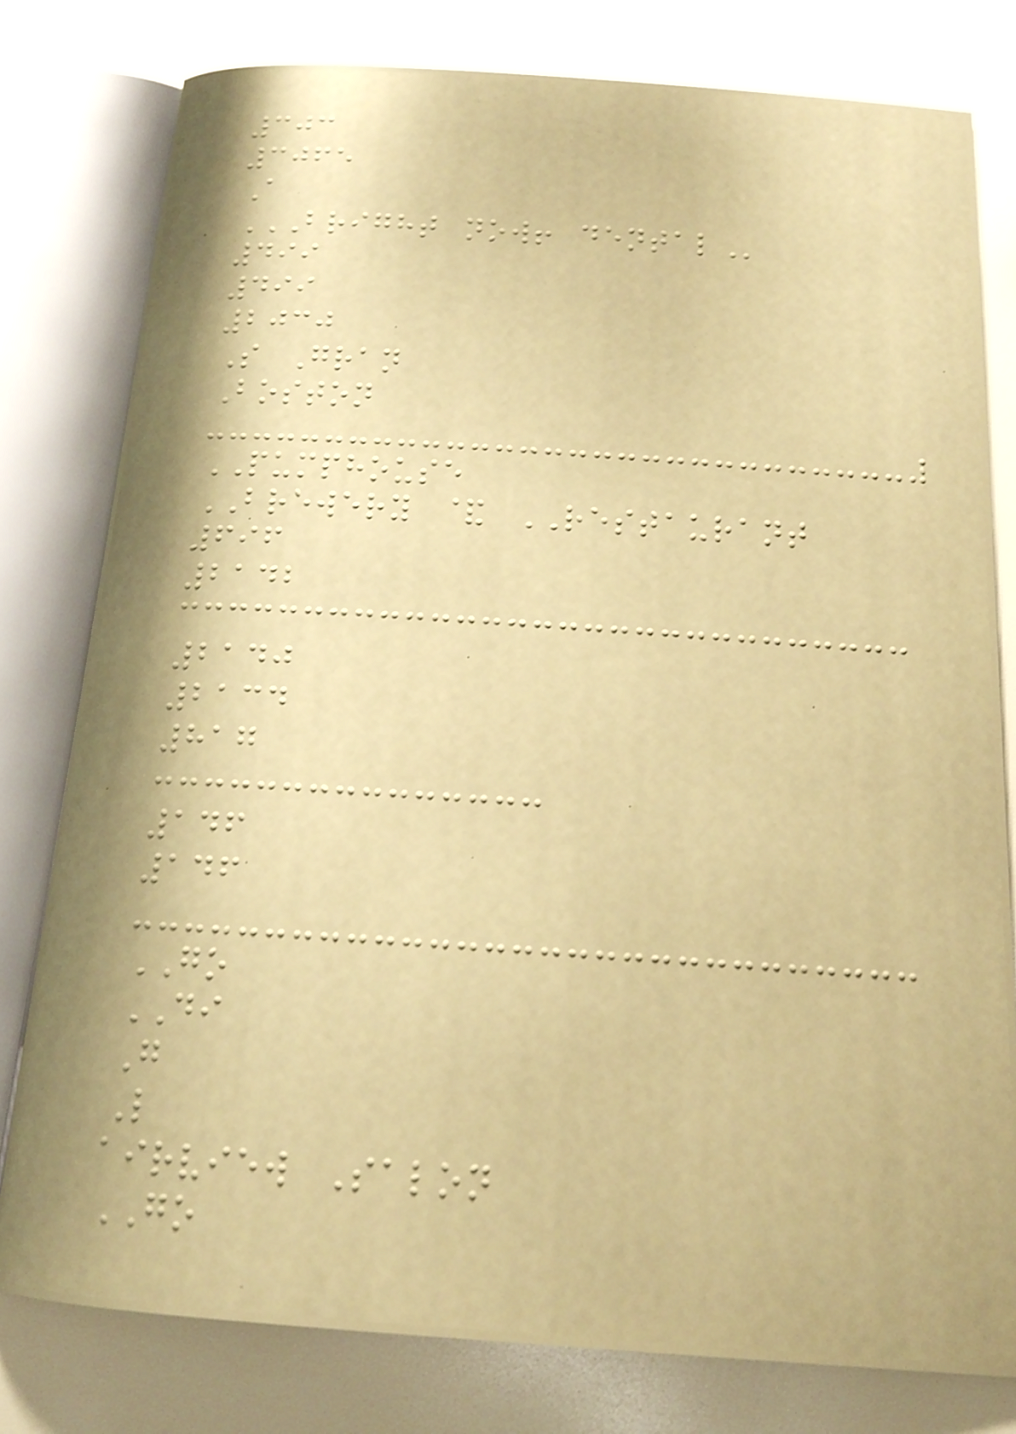303
3065
A
BRIGHT NOW! DENTAL
499
499
2030
S Gran
Boston
PUMPHOUSE
BREWERY & RESTAURANT
696
2142
2140
2134
817
146
146
GO
DI
G
L
airview Salon
GO
